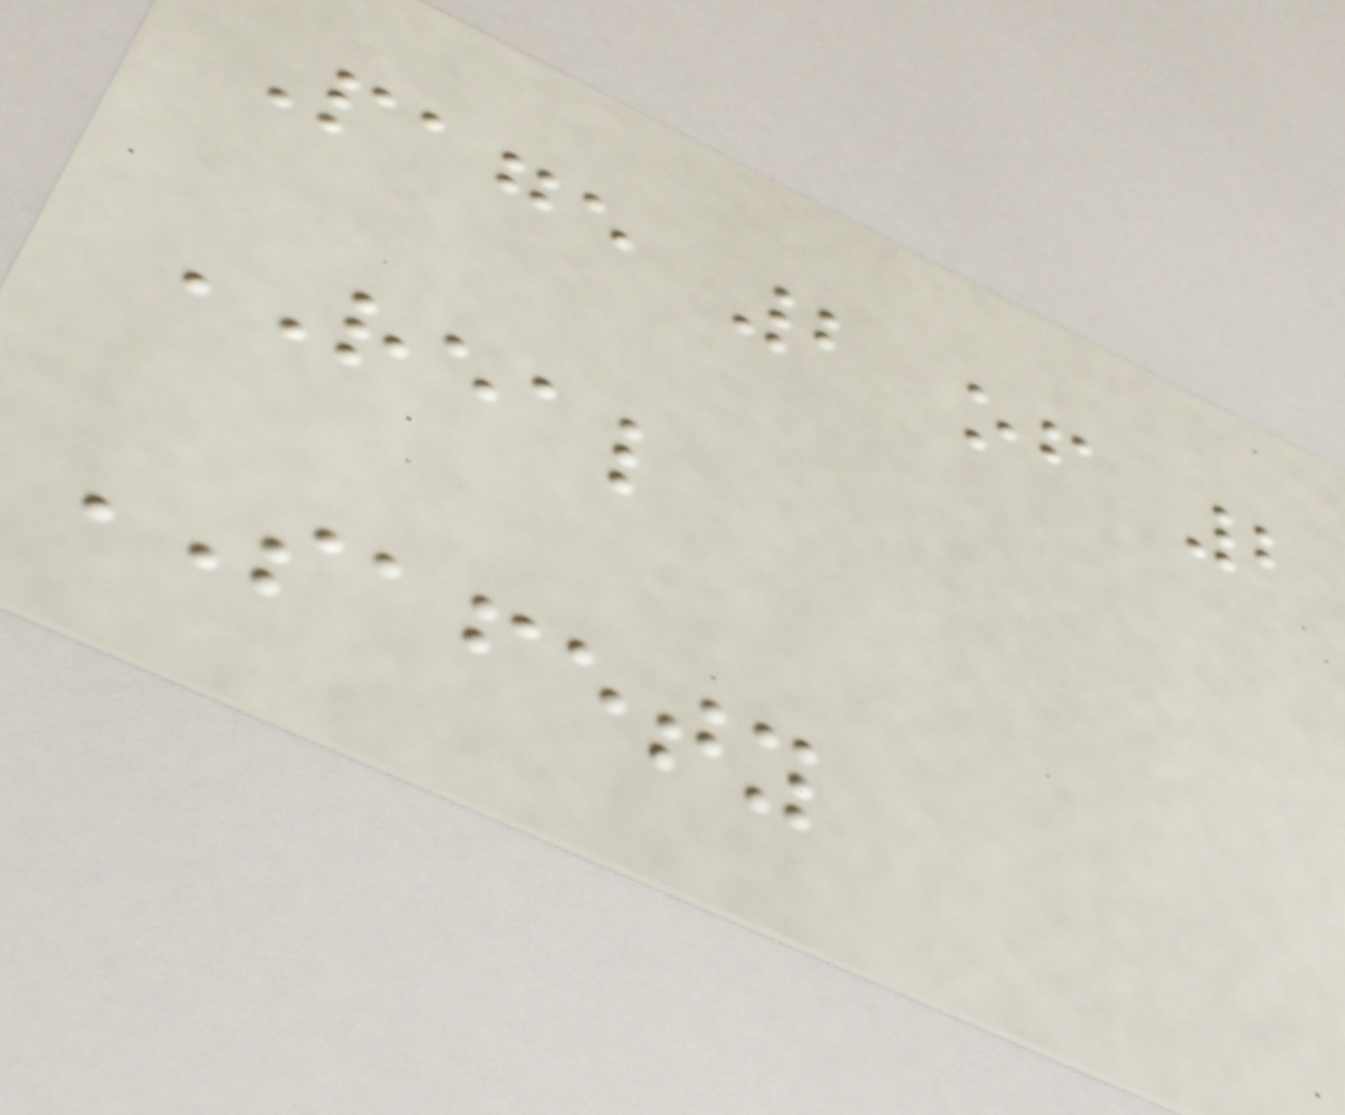Page 2 of 2
REAL
SAFETY
